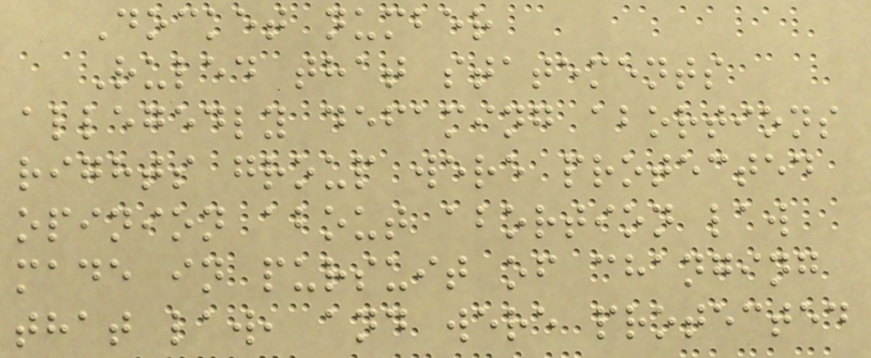Docket number
Ruled that statements
allegedly defaming abortions
rights group were protected
opinion about abortion law
made in pursuit of changing
that law, and were protected
